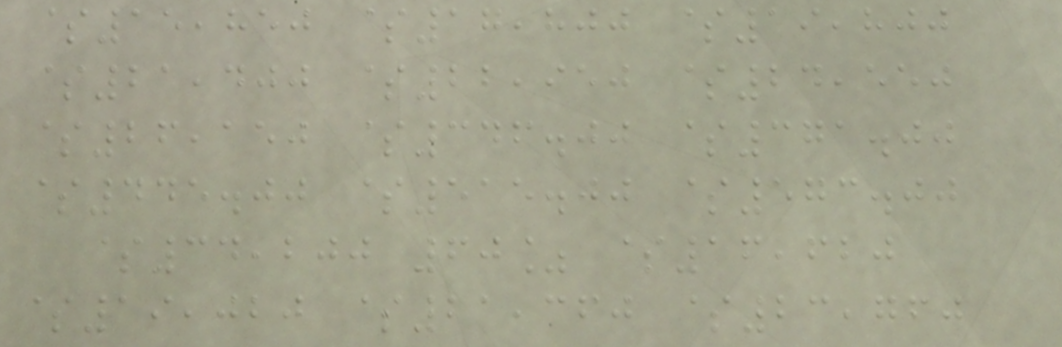$15,850 $17,800 $19,800
$21,400 $22,950 $24,550
$26,150 $346.00 $371.00
$445.00 $515.00 $573.00
$34,200 60% $16,620
$19,020 $21,360 $23,760
